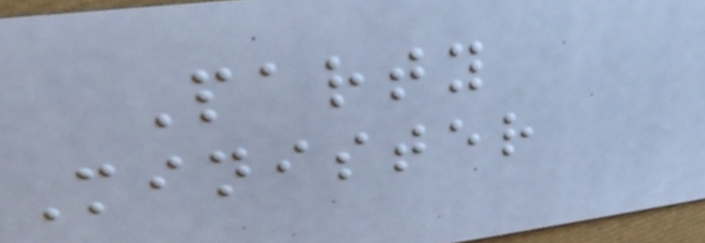Party
Minister
